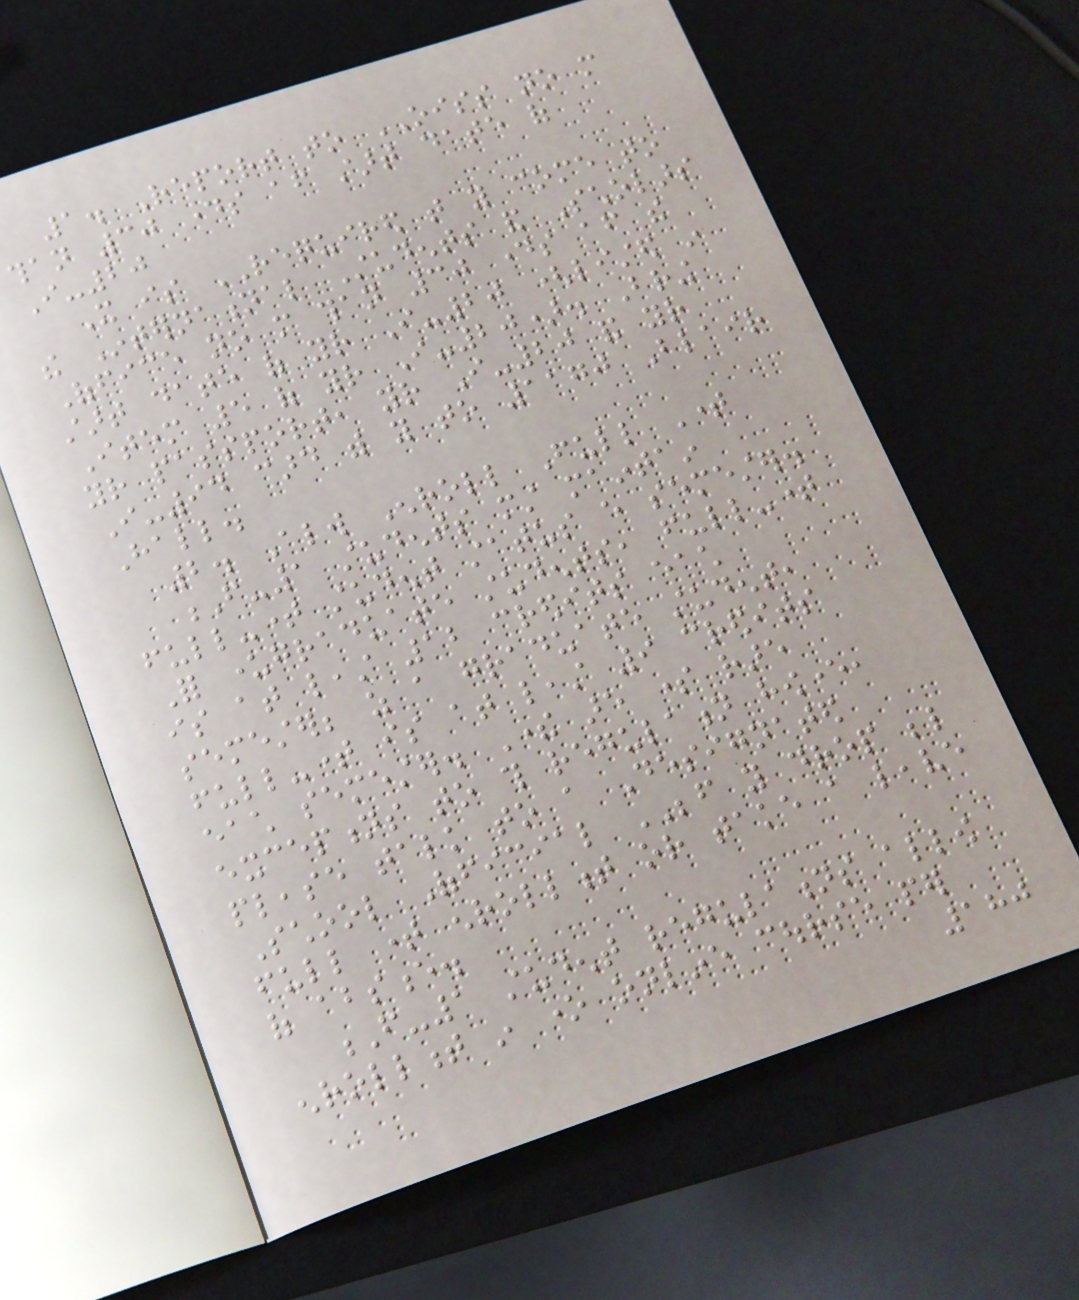1. Report to OISS no more
than 30 days after start date of
I-20
It is REQUIRED that you come to
the International Students and Scholars
Office no more than 30 days after the
start date of your I-20 (listed in
Item 5 of your I-20). Bring
your passport, your I-20 and your
I-94 card with you to 1170 Blair
Hall.
2. Always Enroll Full Time
F-1 students must maintain
full-time student status every semester.
For undergraduate students, full-time
is at least 12 credits each
semester; as a graduate student,
full-time is at least 9 credits
each semester. There are some rare
exceptions to this regulation however,
please talk to a Designated
School Official BEFORE you drop below
full time enrollment or take a leave
of absence.
F-1 student regulations allow
enrollment in one online course per
180
